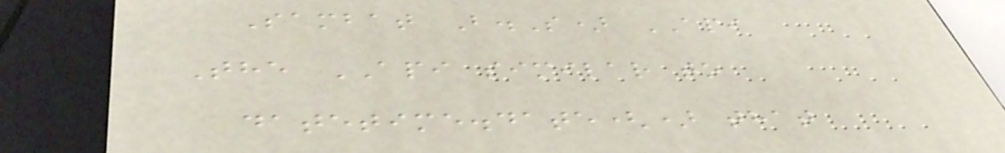Sambat B.S) API
The API similar to
datetime.date() that
